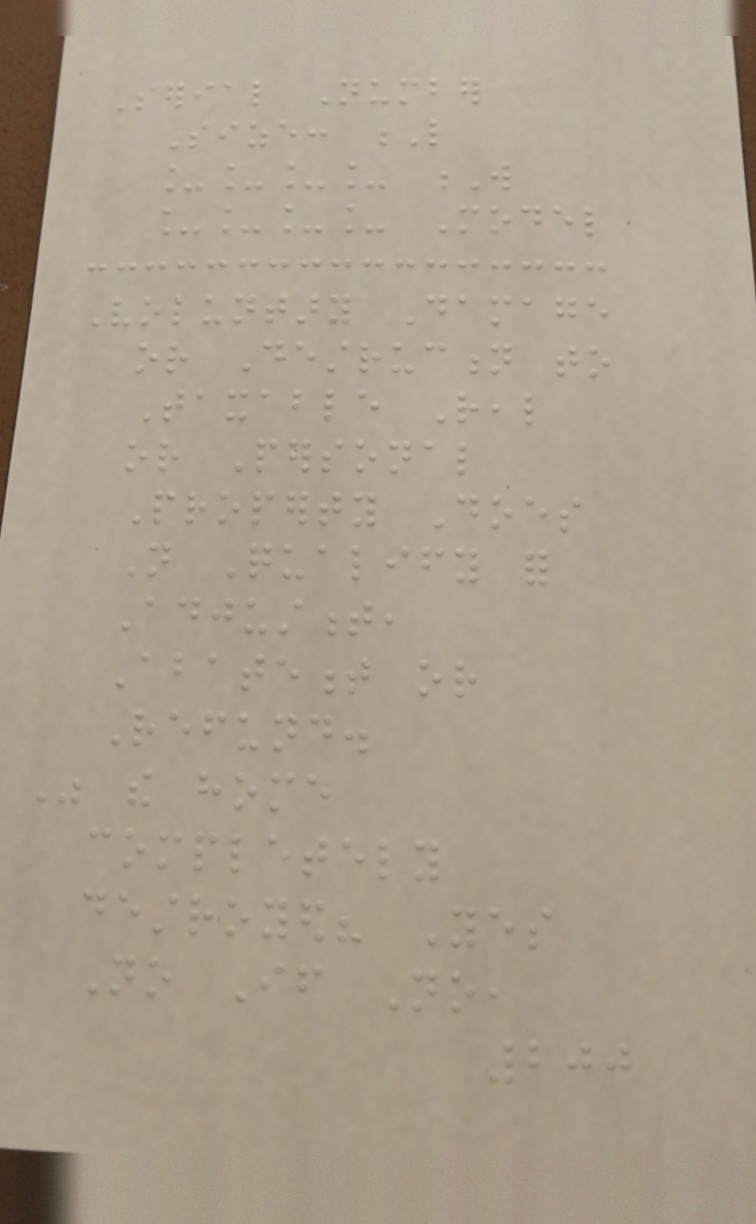Serial Number
Size: L
____ W
____ Model
Voluntary Damage
or Destruction to
Taxable Real
or Personal
Property Does
Not Qualify for
Adjustment,
Abatement or
Refund.
Was the home
completely
destroyed? Yes
No If No,
200
